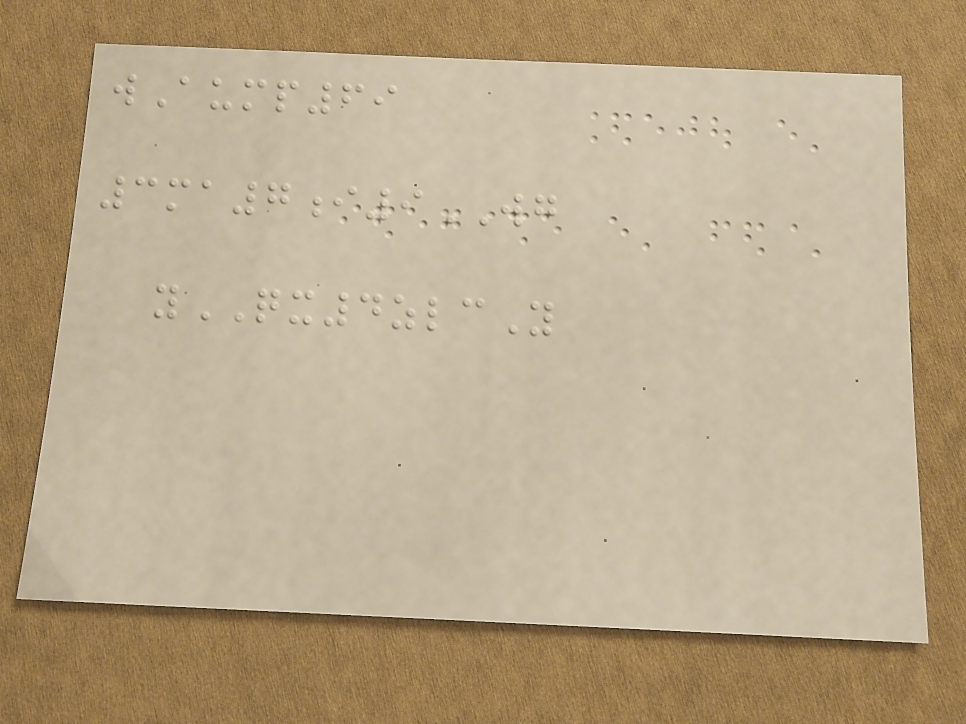wAump69
3ma7i9WG
yQX4zlcY
